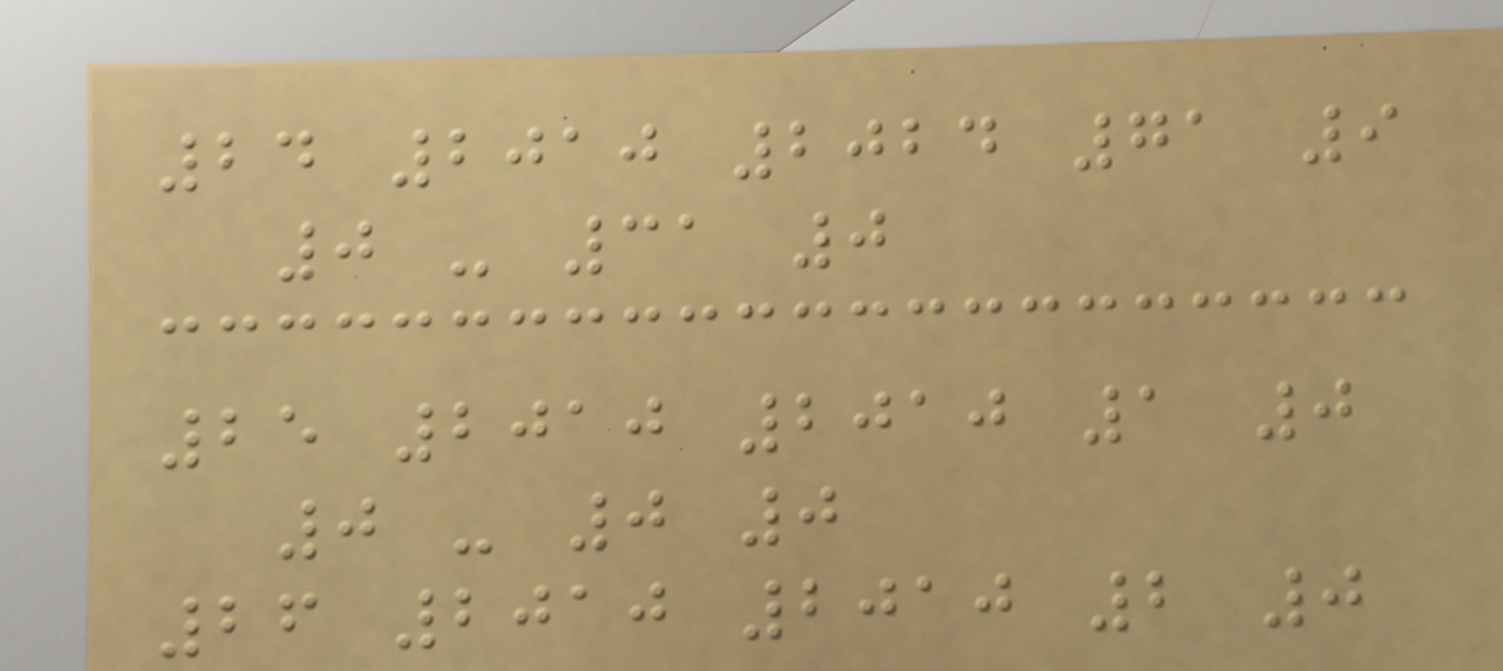24 2010 2024 71 9
0 - 31 0
25 2010 2010 1 0
0 - 0 0
26 2010 2010 2 0
